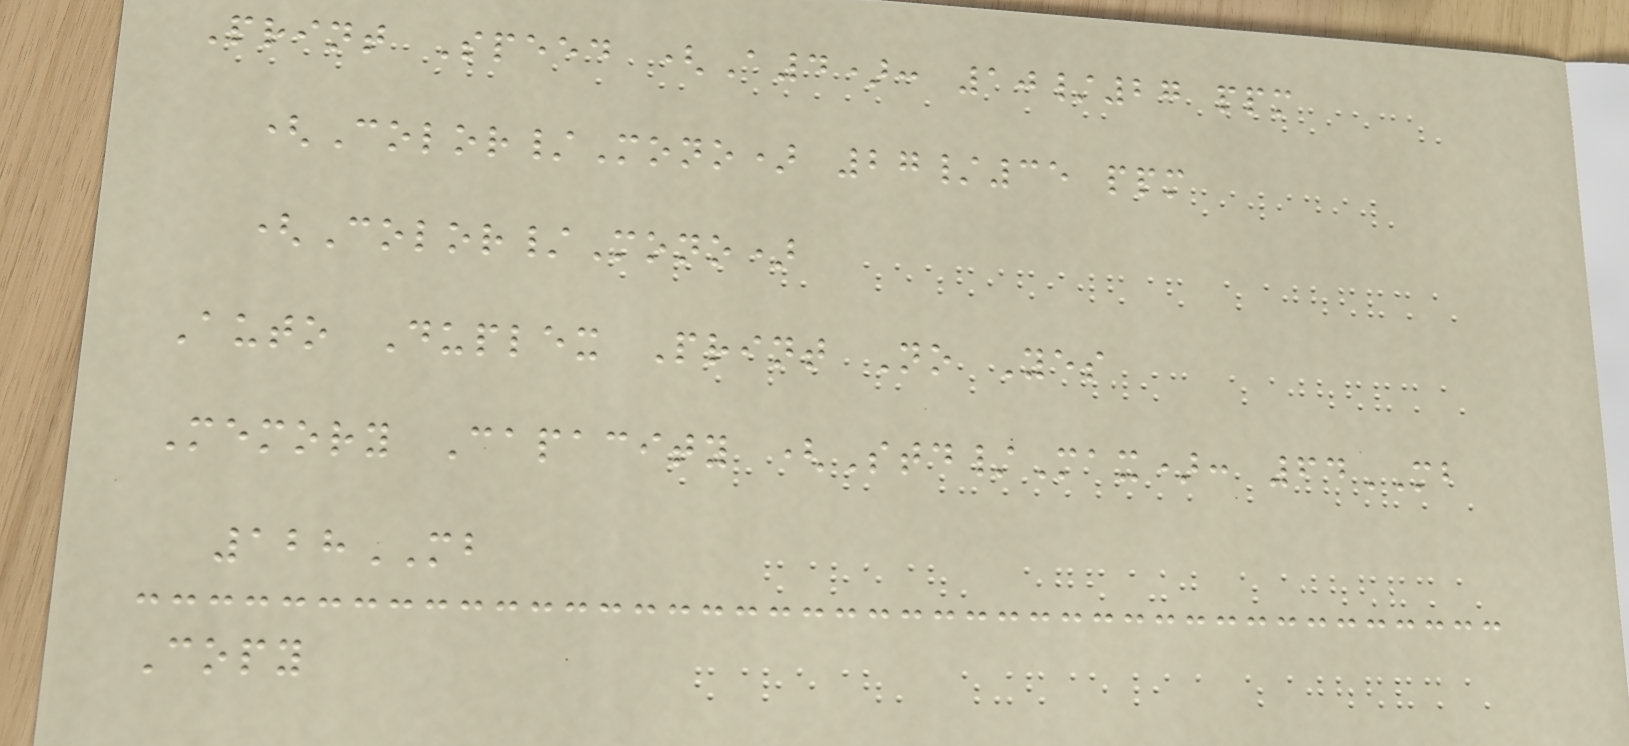Print Speed (A4): 10/27 ppm
(Color/Mono) 27/35 ppm
(Color/Mono)
Auto Duplex Print No Yes
Memory Capacity (Std/Max): 64MB
128MB
Copy
